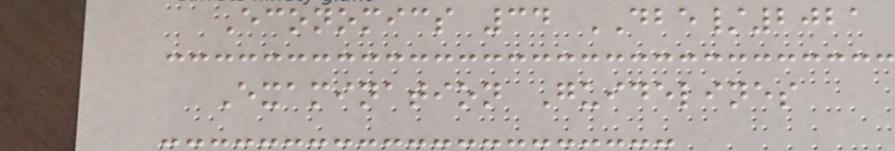Economics 34 DBE/2021
Examination Guidelines
